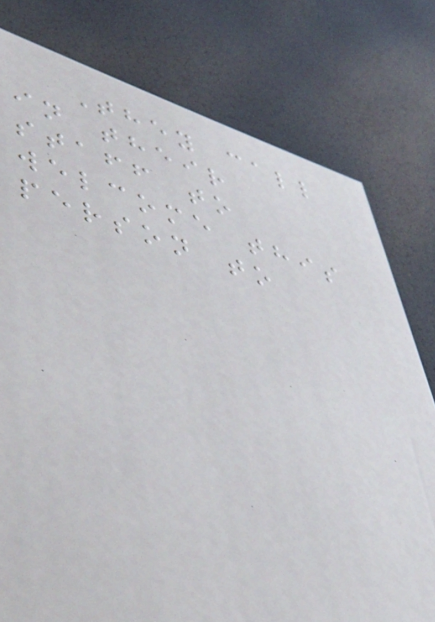They call
in their
staff to
welcome this
person to
